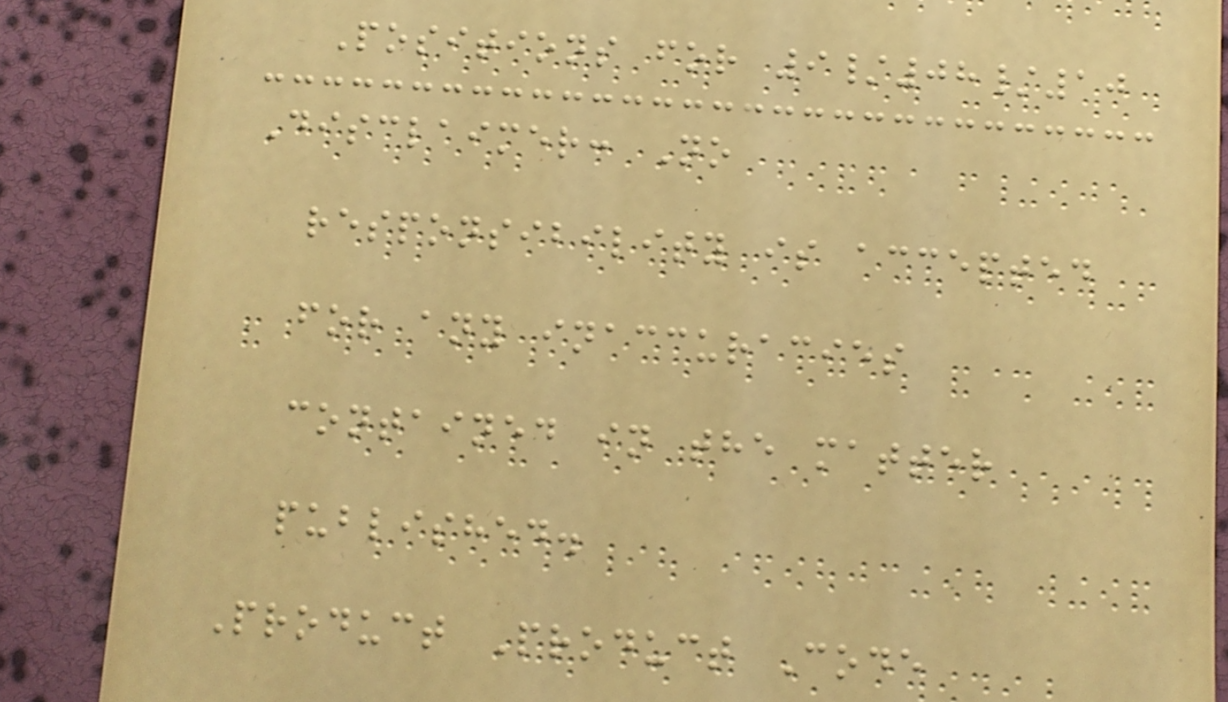Positions for 9/08/10
Disclaimer: No
responsibility is accepted
for any inaccuracies
contained in the matter
published.
Product Product Code
